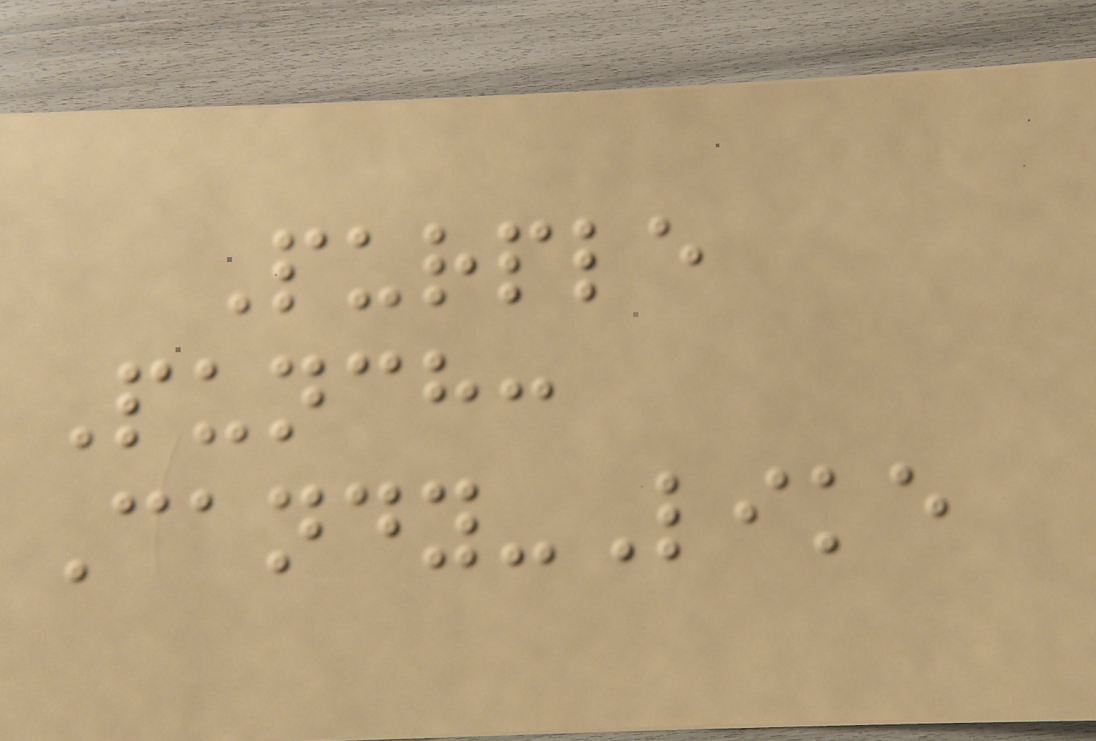Purple
Punch:
Candy-Like
